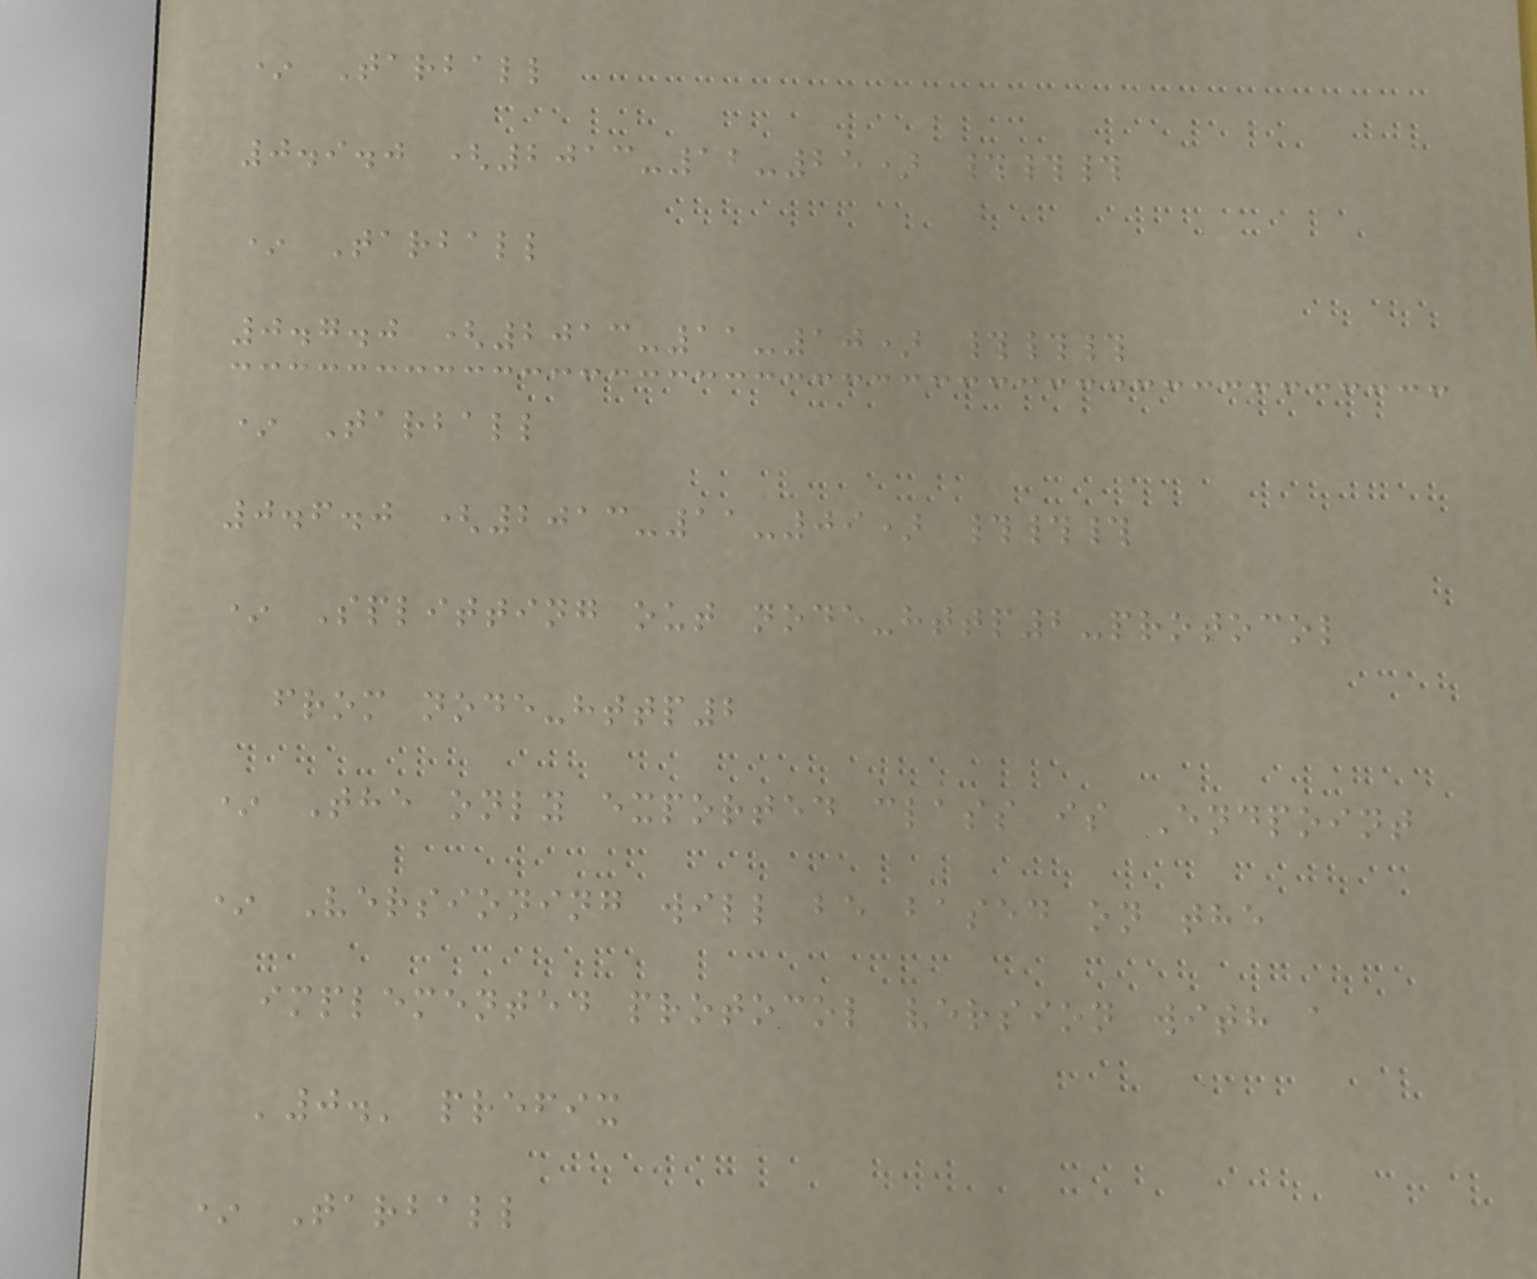* Tarball
0.9.0 (2013-12-25) ###
* Tarball
0.7.0 (2013-11-10) ###
* Tarball
0.6.0 (2013-11-09) ###
* Splitting out node-http2-protocol
from node-http2
* The only exported class is Endpoint
* Versioning will be based on the
implemented protocol version with a
'0.' prefix
* Tarball
